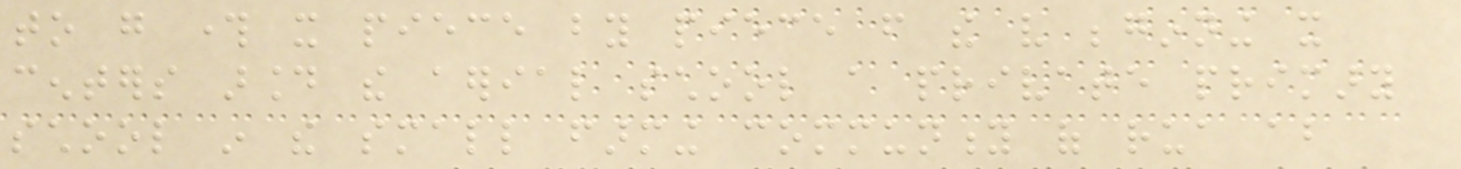to go through it piece by piece from the very beginning it
centers around the aerial school a private primary
school in the small farming community of rua about
